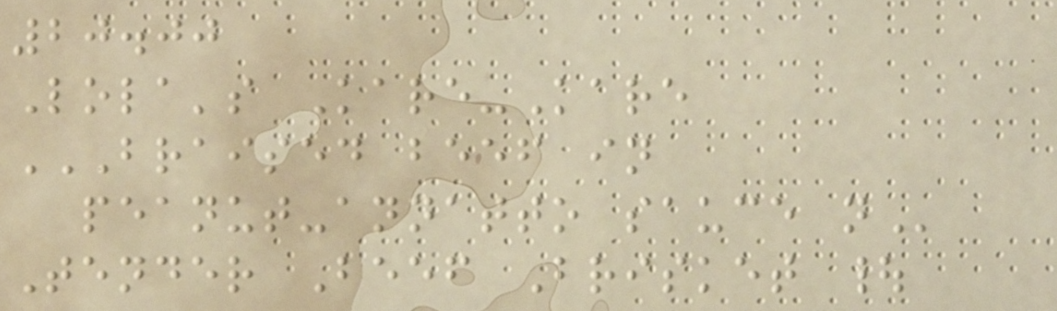20.00
Lola's Kare-Kare
BRAISED BEEF IN
PEANUT-ANNATTO SAUCE N
Tender Beef Brisket |
